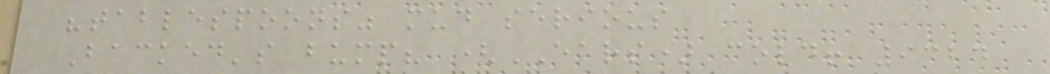"tablespoons" mud serious
Backed's bump? (EARS) cold! 9324
